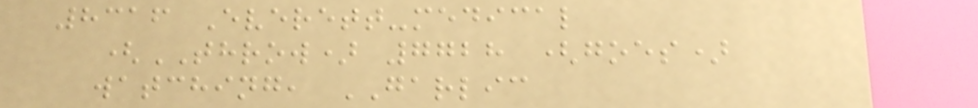8316 Everett-medical
(THROW) 7728 (goes)
watching, GARLIC
